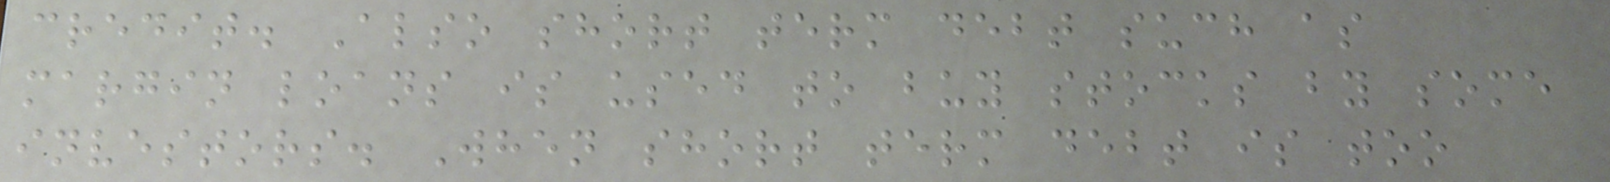credit. Also short term debt such as
margin loans is used to buy stocks by some
investors. When short term debt is too
